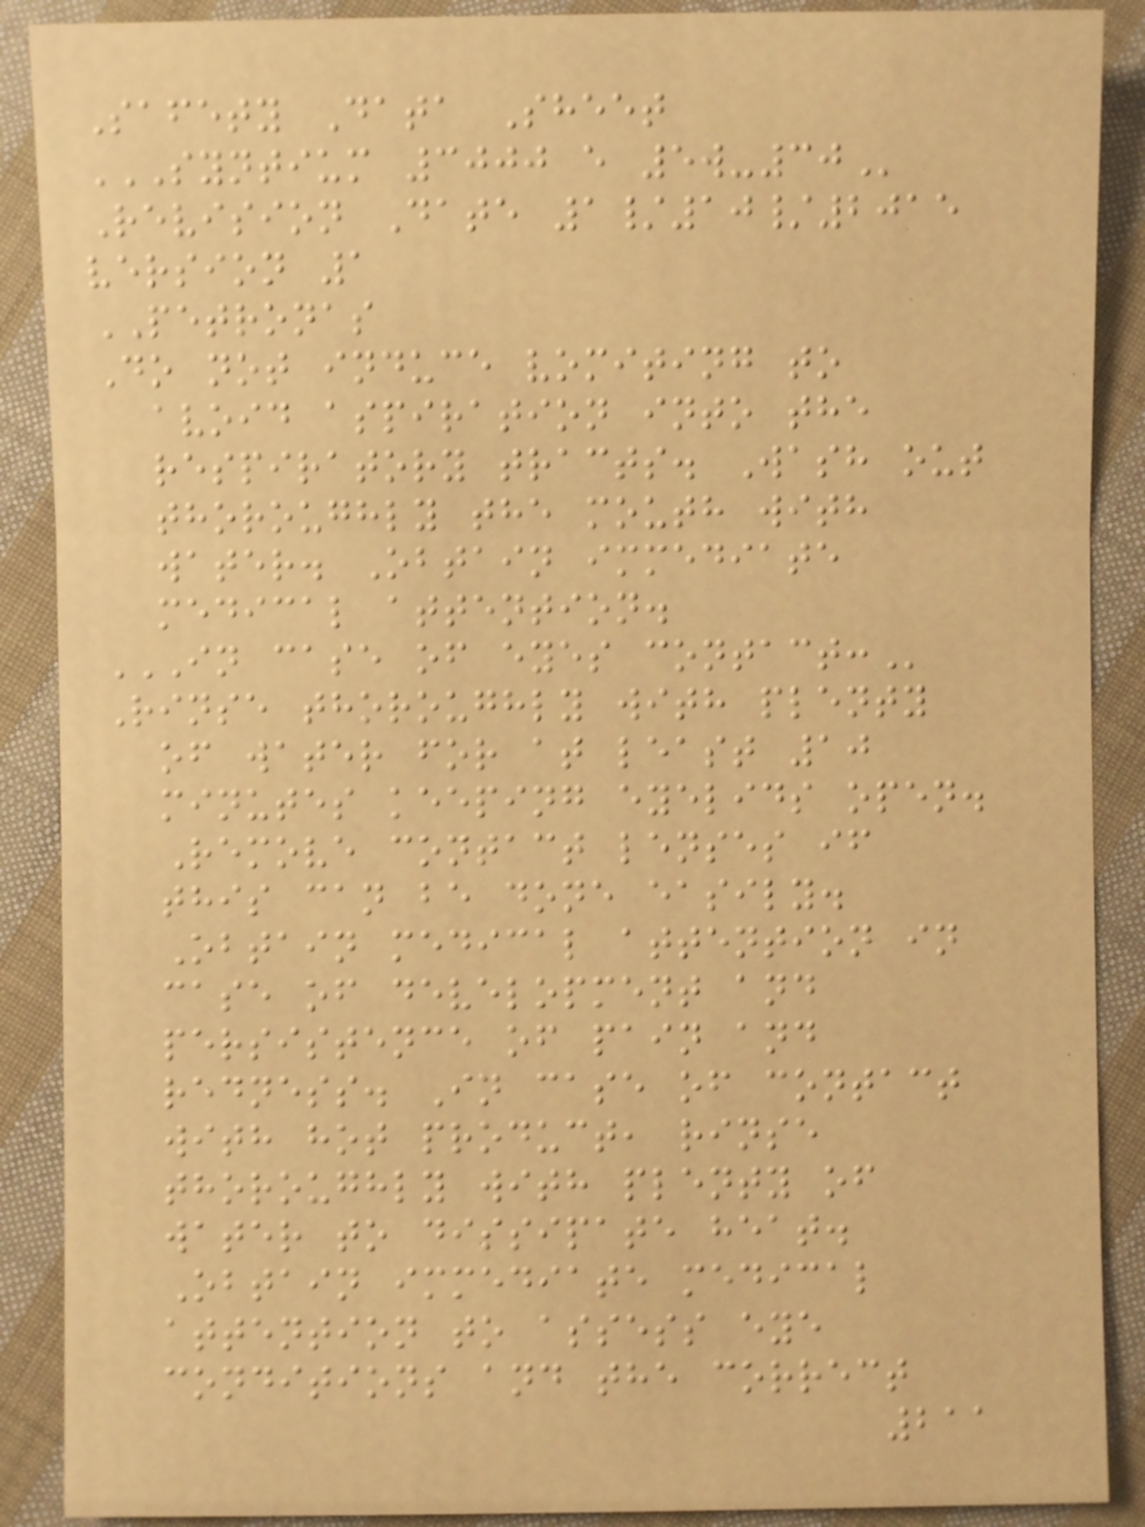Safety Data Sheet
SYNTIUM 3000 E 5W-30
Revision Date 1/10/2015
version 1
PETRONAS
Do not induce vomiting to
avoid aspiration into the
respiratory tracts. Wash out
thoroughly the mouth with
water. Obtain immediate
medical attention.
IN CASE OF EYES CONTACT:
Rinse thoroughly with plenty
of water for at least 10
minutes keeping eyelids open.
Remove contact lenses if
this can be done easily.
Obtain medical attention in
case of development and
persistence of pain and
redness. In case of contact
with hot product, rinse
thoroughly with plenty of
water to dissipate heat.
Obtain immediate medical
attention to assess eye
conditions and the correct
211
